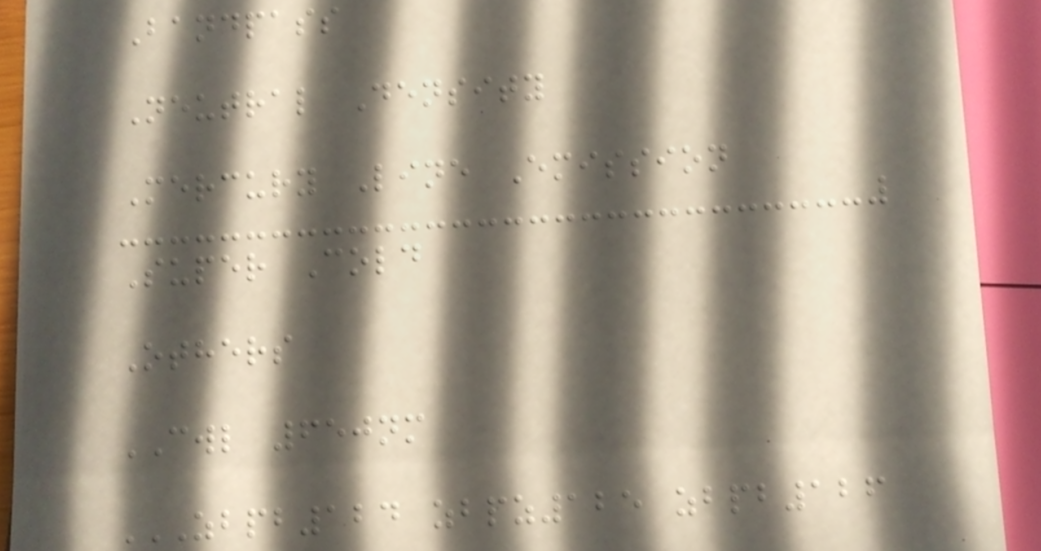Bandpass
Neutral Density
Mercury Line Emission
Super Cold
Others
CWL 650nm
ZBPB124 ZBPZ125 ZBPB126
